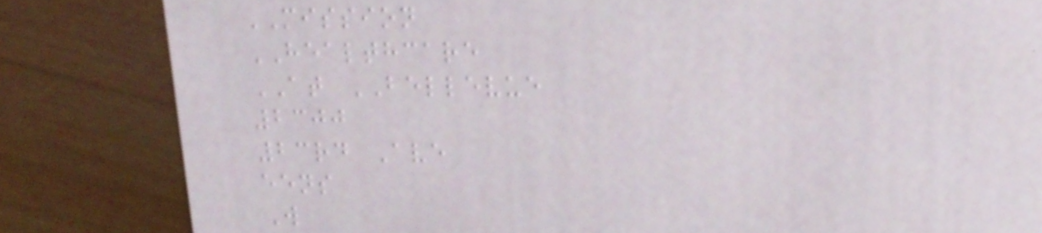MISSION
HEALTHCARE
AT BELLEVUE
2300
23rd Ave
eens
W
